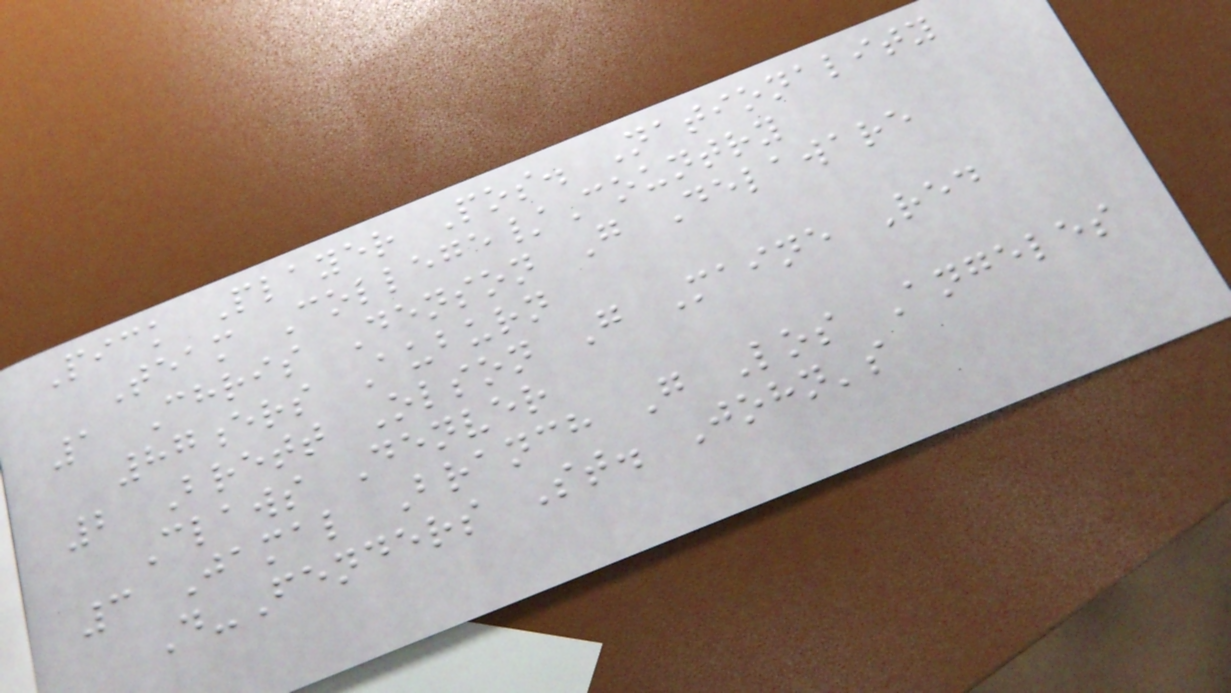Pick Player Pos. Nationality
Team College/Country
1 Chris Denson G Delaware
87ers Auburn
2 Brett Olson G Maine Red
Claws Denver
3 Jamal Branch G Los Angeles
D-Fenders St. John's
